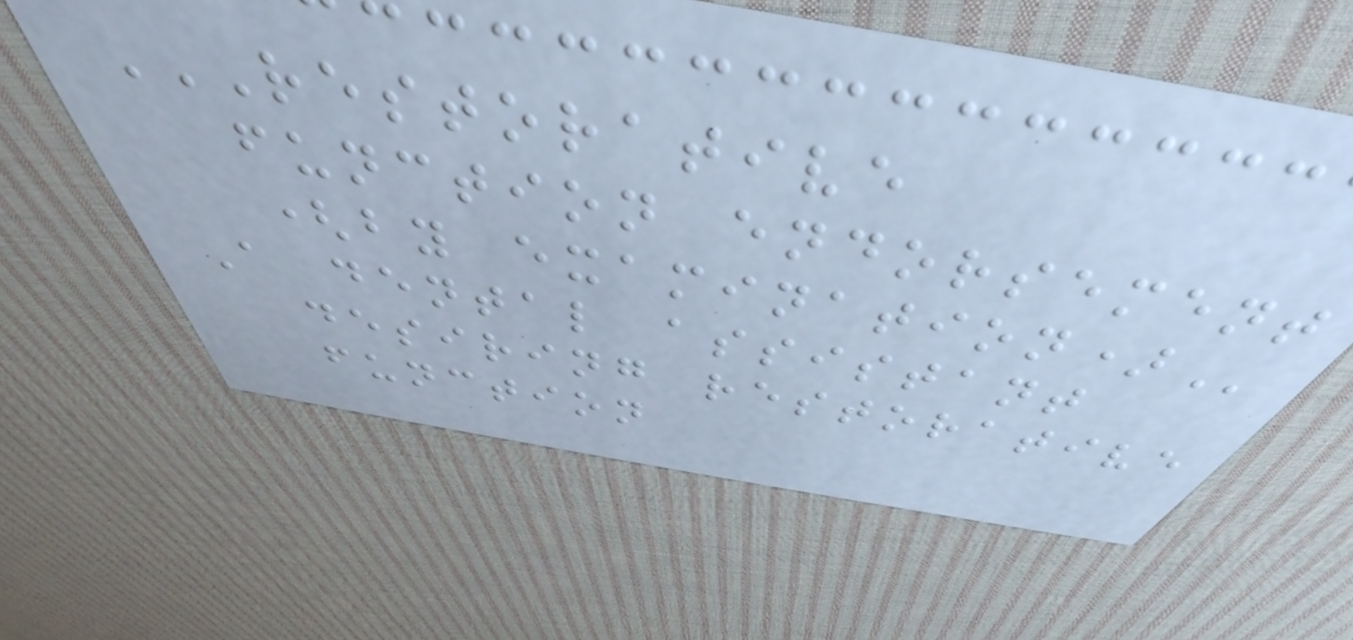RESTORATIVE
FUNCTION ENDORSEMENT
(BY EXAMINATION)
A dental assistant
desiring restorative
function
